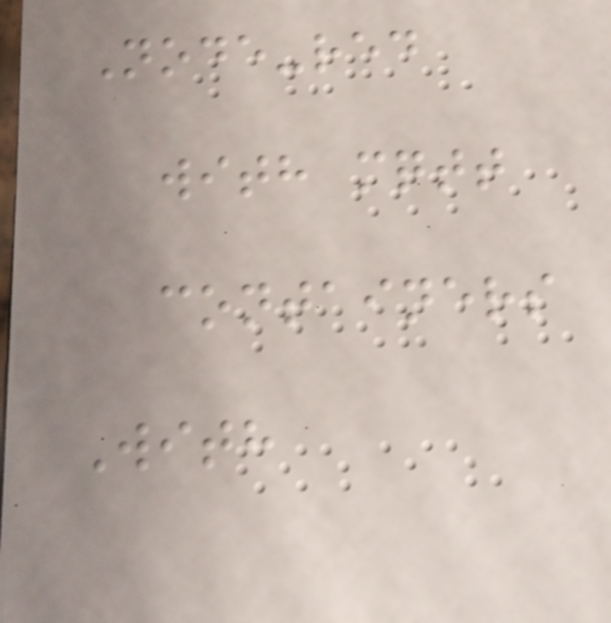Node-red
with mqtt
containers
With
